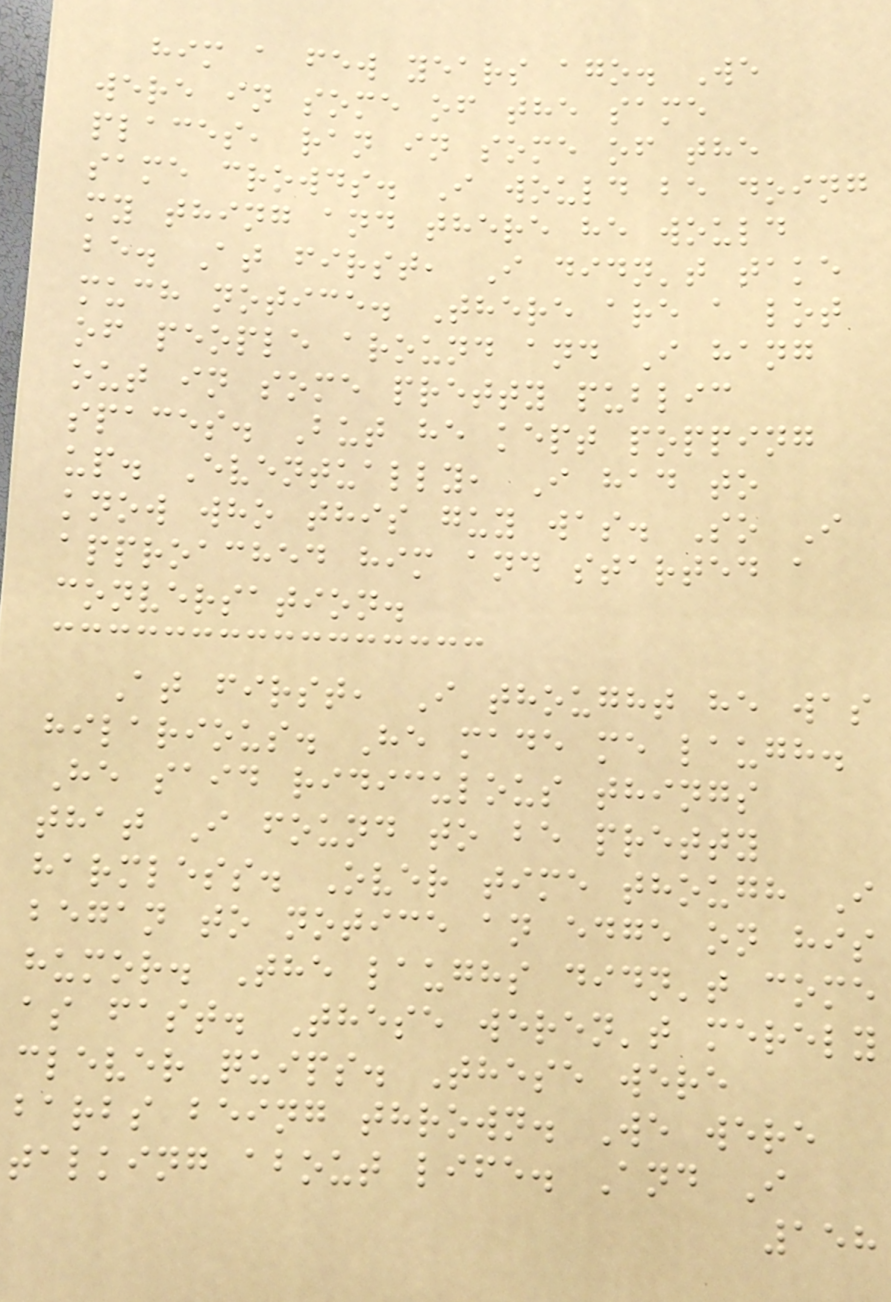him a few years ago. We
were in some of the same
places, ran in some of the
same crowds. I would be doing
my thing and there he would
be. At first, I didn't take
much notice. There are a lot
of people around and I hang
out in some pretty public
spaces. But he kept popping
up. Eventually, I had to
know who this guy was. So I
approached him and started a
conversation.
At first, I thought he was
hilarious. He made me laugh.
He said ridiculous things
that I found to be pretty
harmless. Over time though I
began to notice an edge on his
humor. The laughs didn't come
as fast. These weren't merely
clever quips. These were
barbs being thrown. We were
talking about life. And I
158
